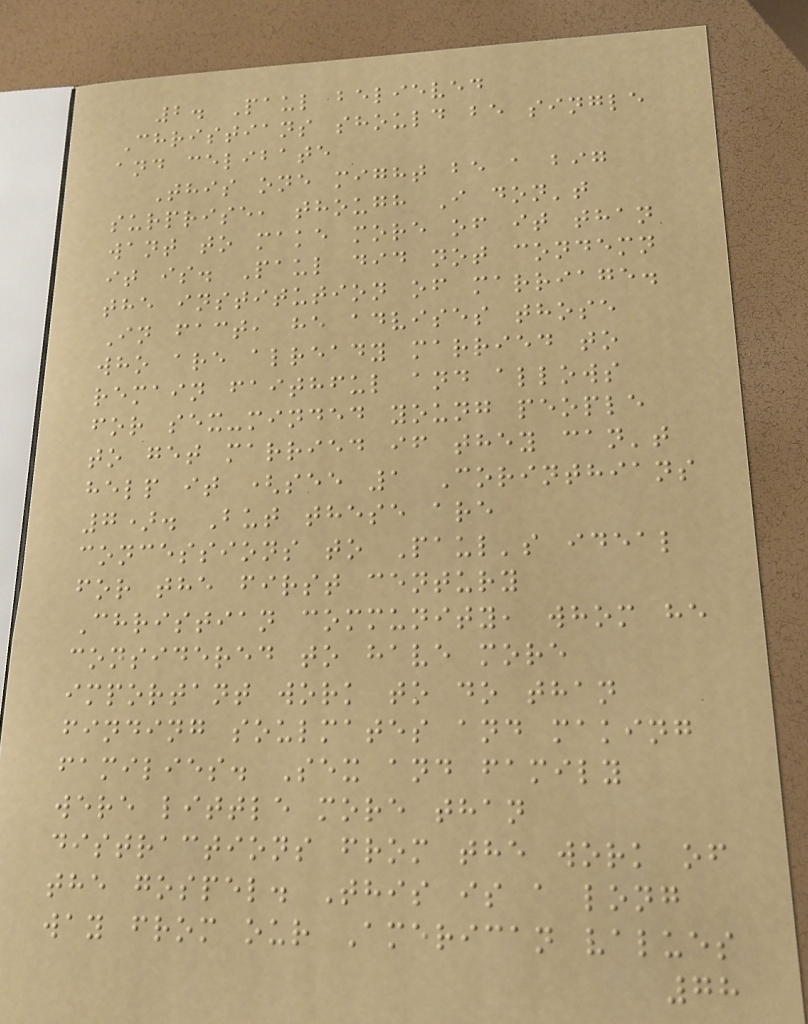2. Paul believed
Christians should be single
and celibate
This one might be a big
surprise, though I don't
want to make more of it than
it is. Paul did not condemn
the institution of marriage.
In fact, he advises those
who are already married to
remain faithful and allows
for sex-minded young people
to get married if they can't
help it (see 1 Corinthians
7). But these are
concessions to Paul's ideal
for the first century
Christian community, whom he
considered to have more
important work to do than
finding soulmates and making
families. Sex and family
were little more than
distractions from the work of
the gospel. This is a long
way from our American values
78
